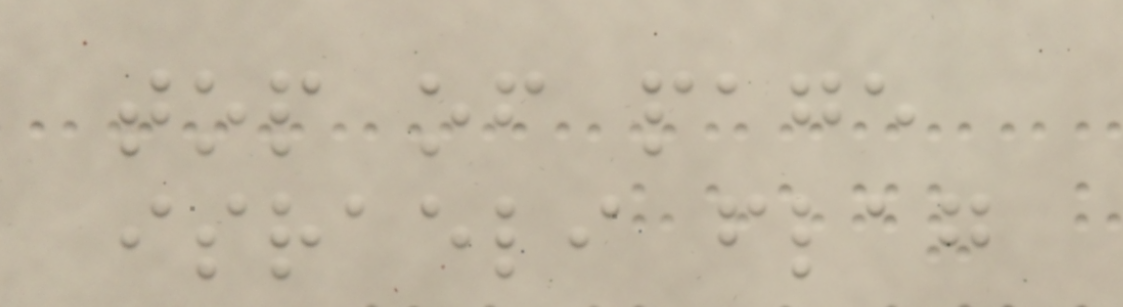top of page
israeli flag
